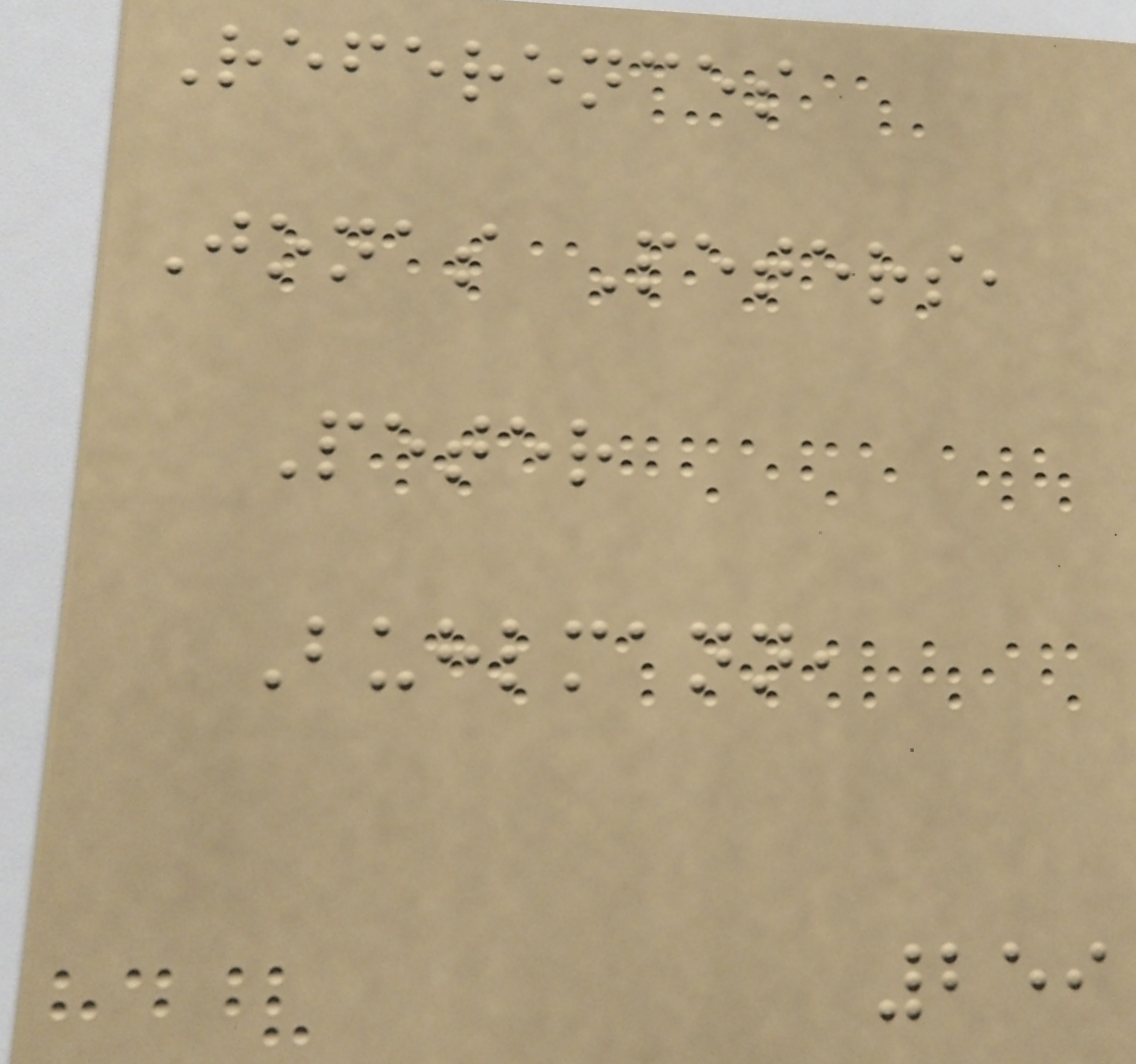References
Jonas Peters,
Peter
Buhlmann,
259
